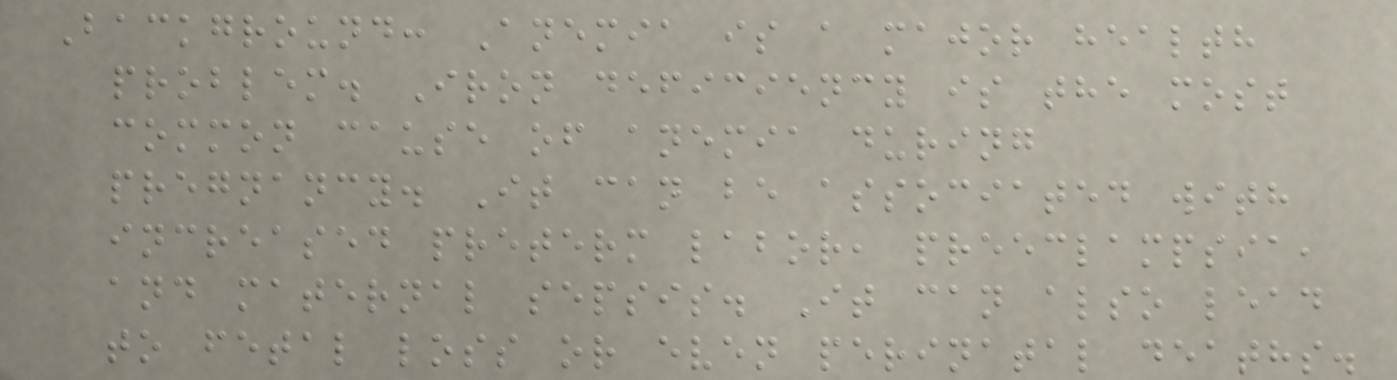Background: Anemia is a major health
problem. Iron deficiency is the most
common cause of anemia during
pregnancy. It can be associated with
increased preterm labor, preeclampsia,
and maternal sepsis. It can also lead
to fetal loss or even perinatal deaths.
